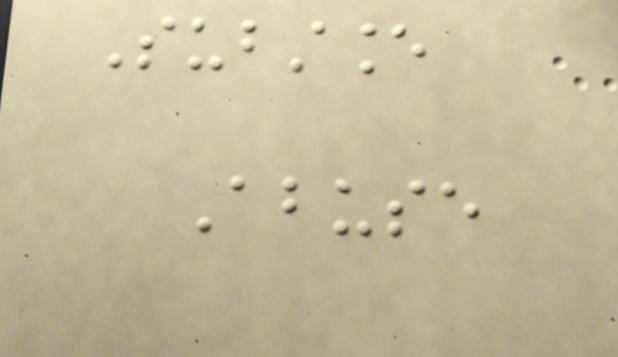Substance
Abuse
